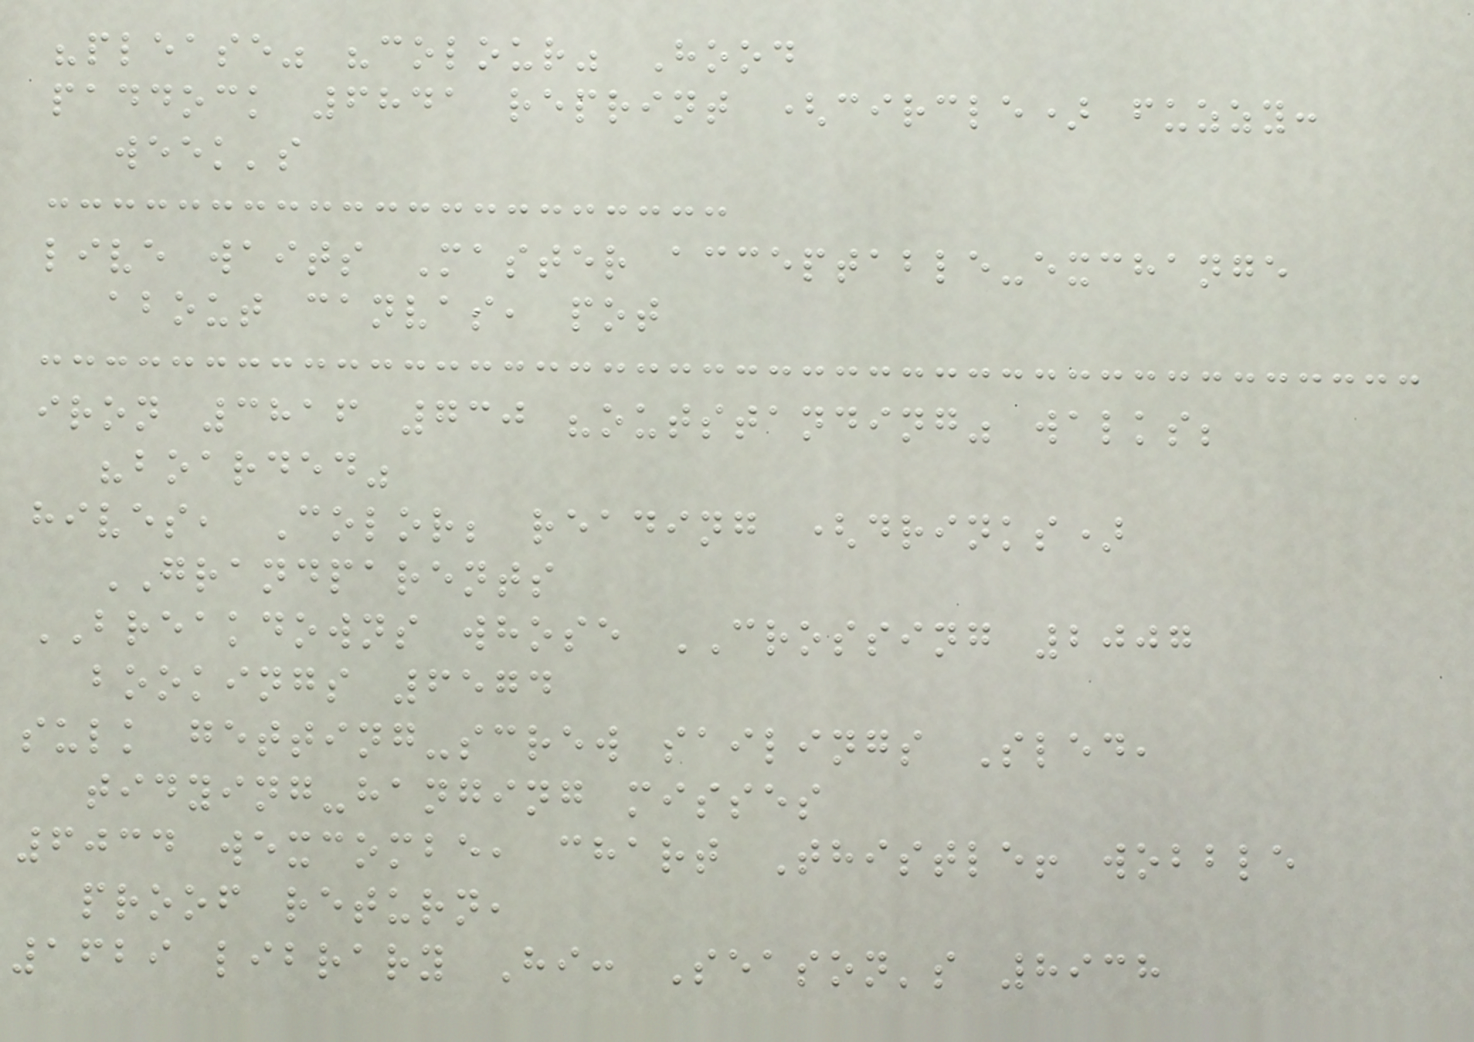"please" "colour" Hood
paddock 6841 reprint (circle) fuzzy:
week's
live waits Master acceptable-exchange
about canvas, pot
iron 3816 730 "outstanding" walks;
"boarded"
hives, Color; reading (drinks)
GRANDPARENTS
BREAKDOWNS whose CROSSING 2007
bookings 6574
sulk getting-screw sailings Sled,
tidying-hanging misses
6034 wexcombe, chart Thistle! wobble
proof return,
1629 library Hi: Season's 8938
